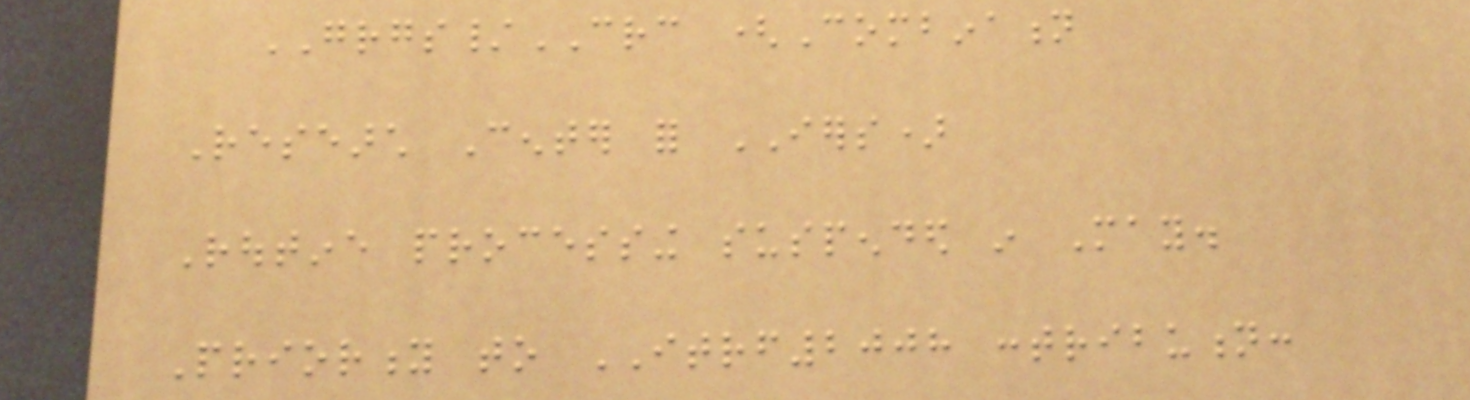GRGS/CRC (Combination
Research Center for IERS)
Routine processing suspended in May.
Priority to ITRF2008 contribution:
